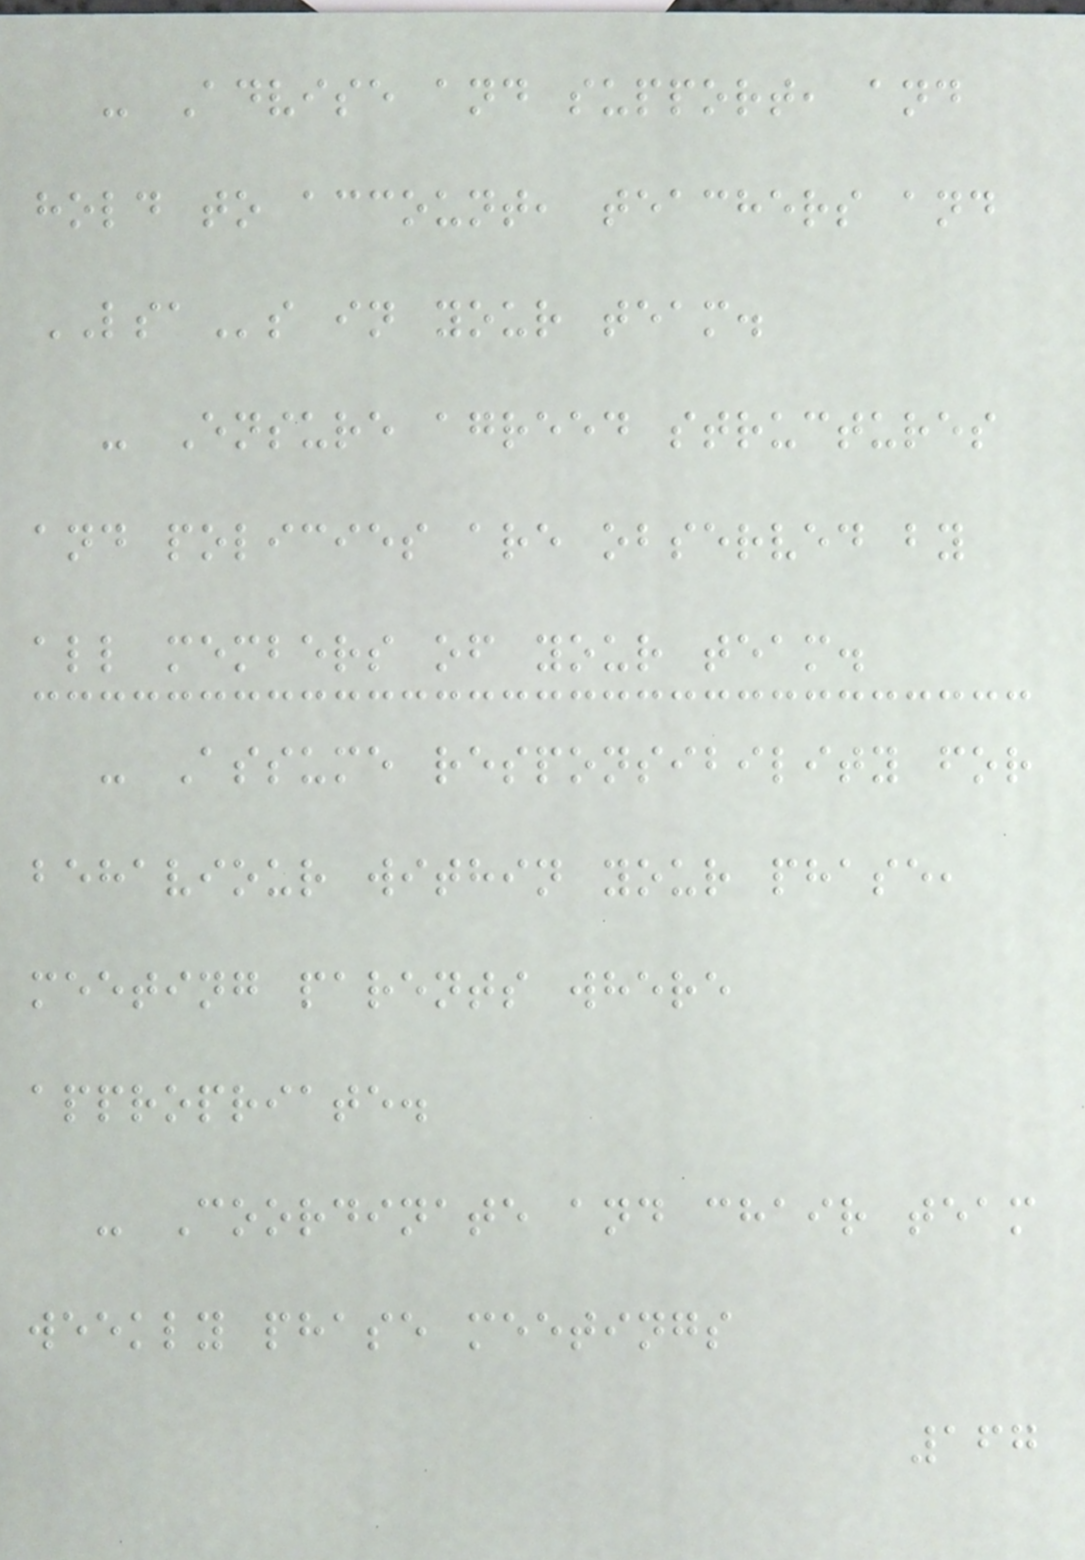- Advise and support, and
hold to account, teachers and
LSAs in your team.
- Ensure agreed structures
and policies are observed by
all members of your team.
- Assume responsibility for
behaviour within your phase,
meeting parents where
appropriate.
- Coordinate and chair team
weekly phase meetings
167
